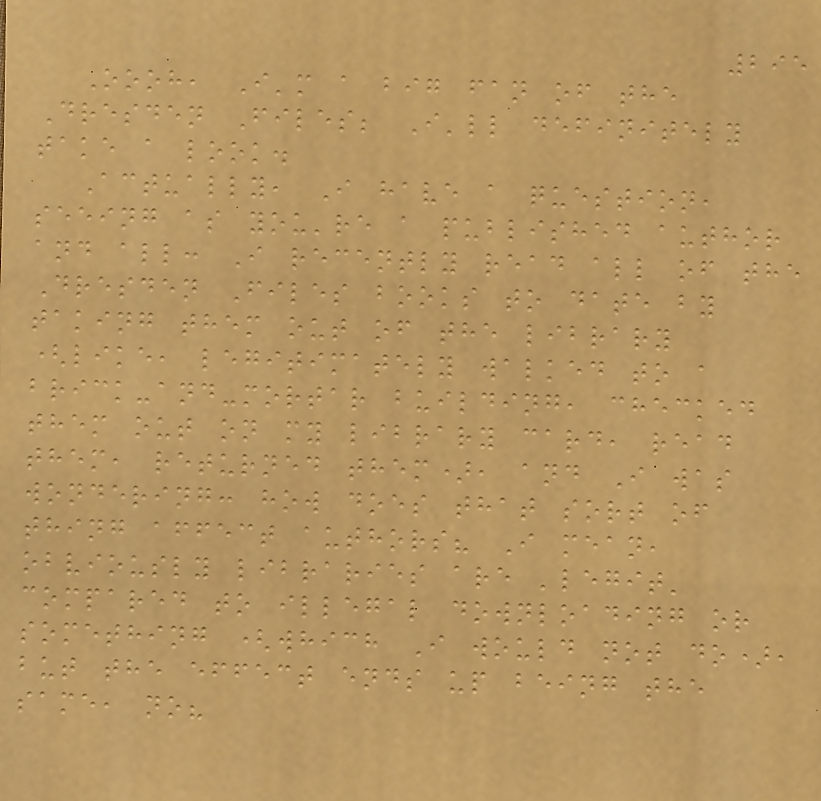295
Oooh, I'm a big fan of the
Dresden Files; I'll definitely
take a look.
Actually, I have a question,
seeing as you're a published author
and all: I recently read all of the
Dresden Files books to date by
taking them out of the library
(like, legitimately walked to a
brick-and-mortar building, checked
them out on my library card, read
them, returned them), and I was
wondering: how does that sort of
thing affect authors? I mean,
obviously libraries are 'legit'
compared to illegal downloading or
something (which I would not do),
but the effect ends up being the
same, no?
